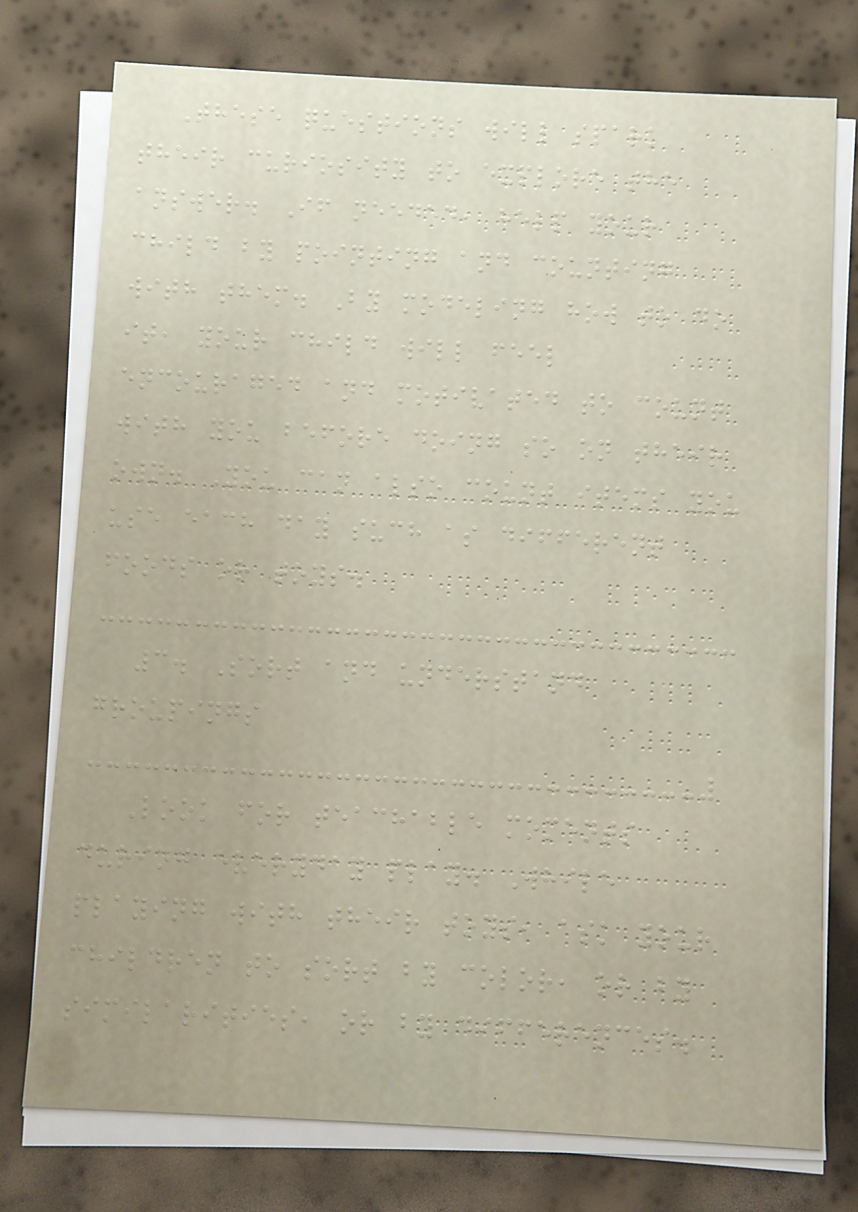These questions will spark
their curiosity to explore the
answer. If needed, help your
child by pointing and counting
with them. By modeling how to do
it, your child will feel
encouraged and motivated to count
with you before doing so on their
own. You can also count items you
use each day such as different
foods or toys.
3. Sort and understand
groupings
Look for teachable moments
during everyday play. While
playing with their toys, ask your
children to sort by color, or by
similarities, or by differences.
